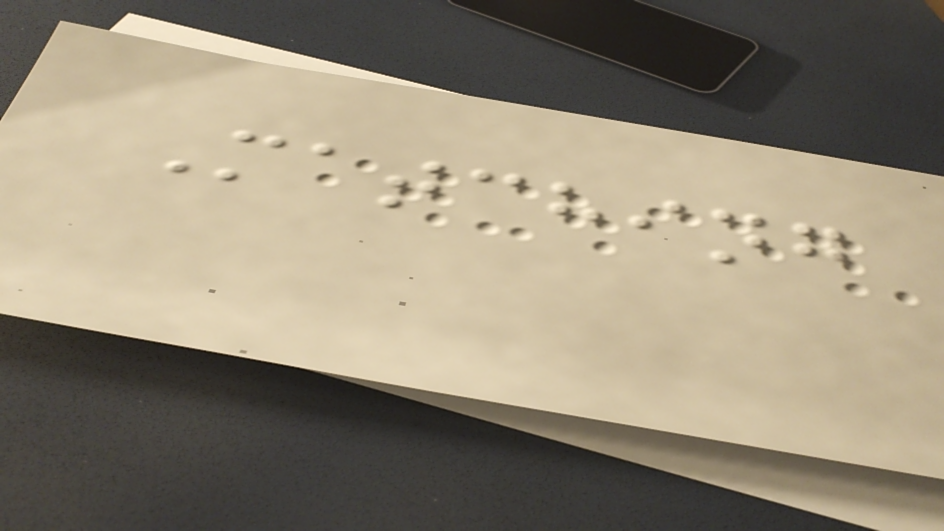Matching
